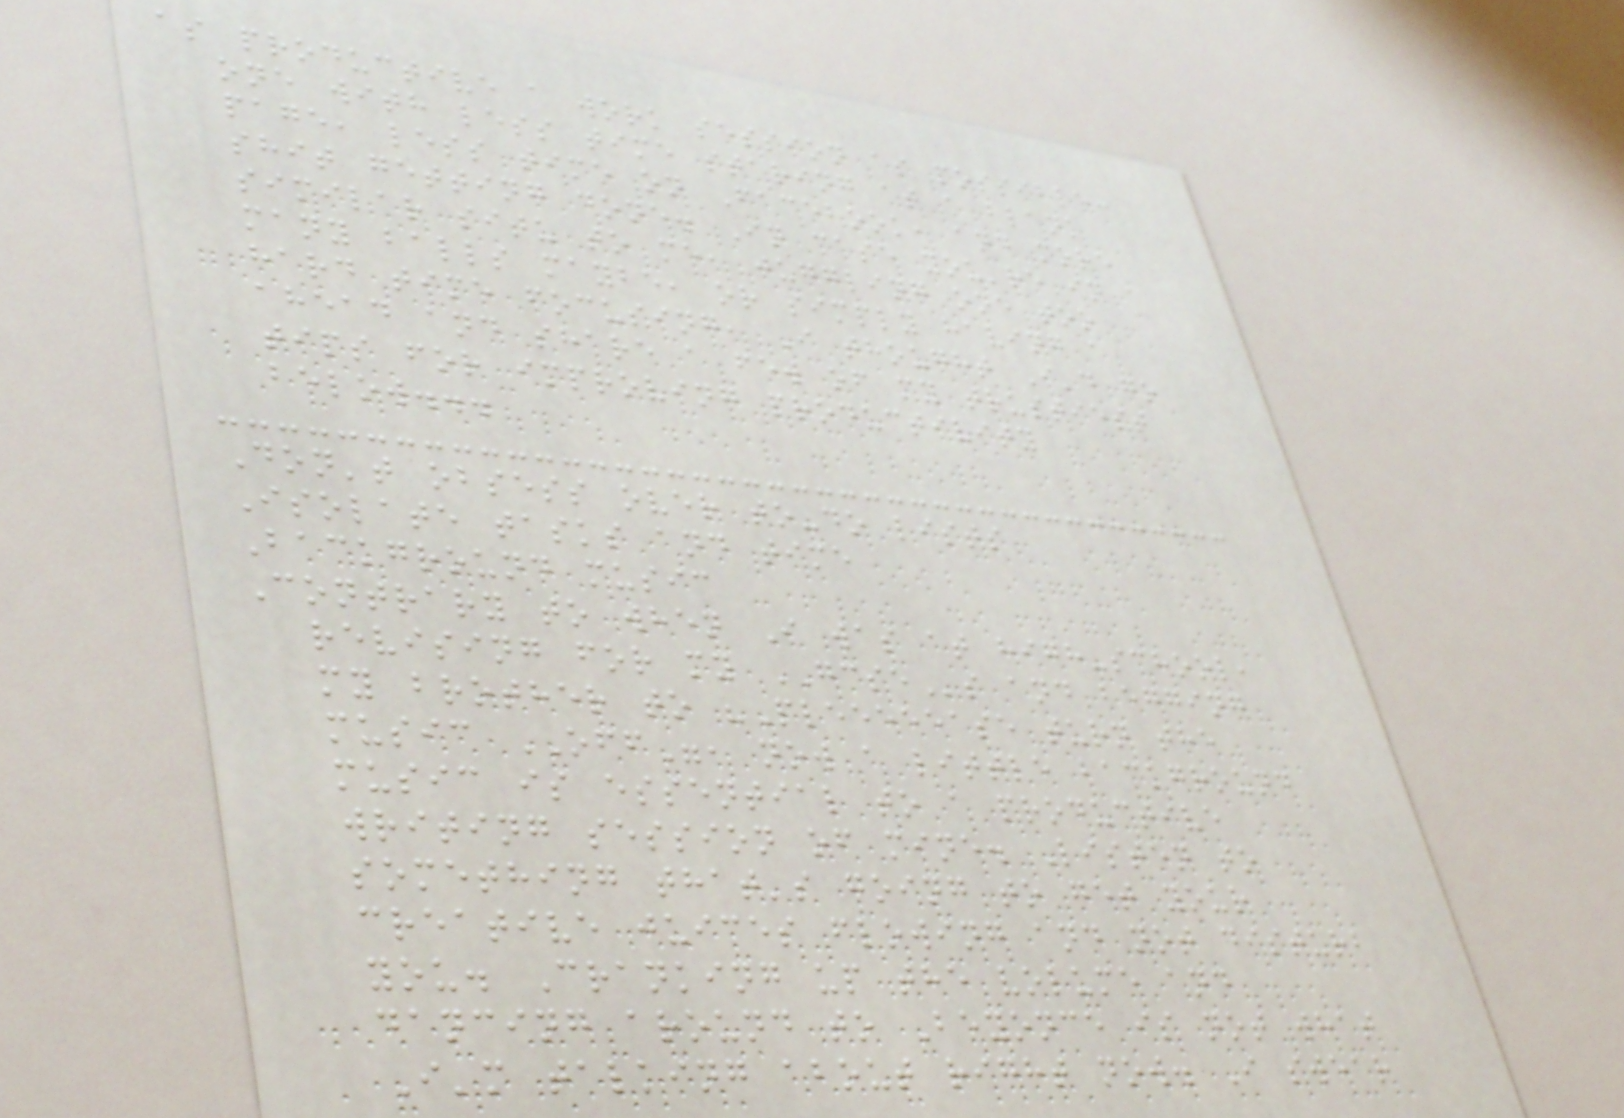as productive a work session as possible:
one with less time staring at a blank
page, less time on Facebook, and more
shit getting done. In case you're in a
similar situ to me, juggling one too
many balls maybe, or simply having a
hard time focusing, I thought I'd go
ahead and share a few of my trustiest
tips for improving productivity
below...
Don't obsess over to-do lists
Isolate tasks and time
Background music
Contrary to when I was at high-school,
revising for my GCSEs and begging
my brother to "Pleeeeease turn the
music OFF", now a little background
music is essential to a productive
writing session of mine. Listen to
something that's going to get your
creative juices flowing and not disturb
you. Cranking up the volume and
dancing around to Beyonce is not what
I'm talking about right now. I swear
